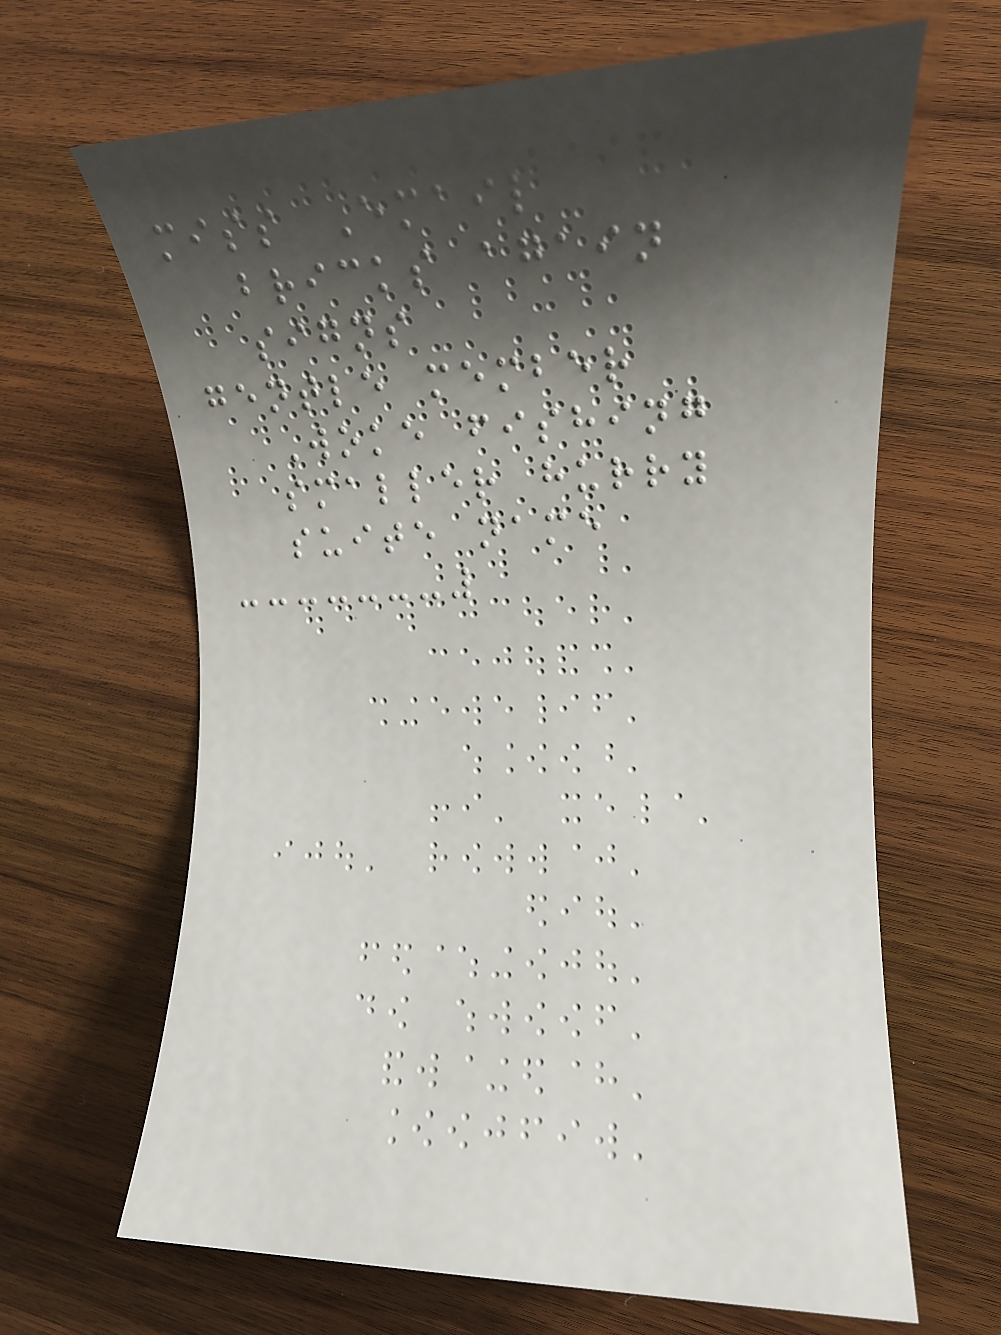miss Email
bricks again
signs
gentle member
Woke fishing
smaller hurry
suite name
